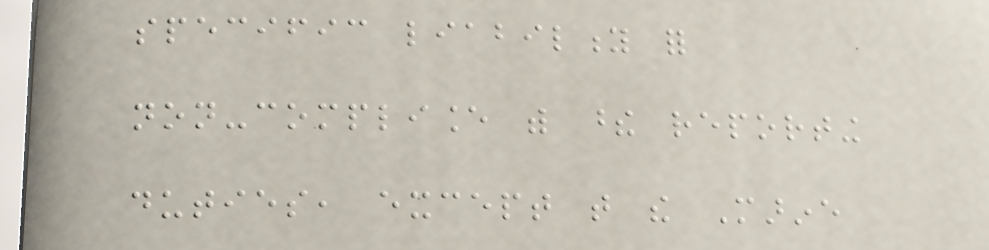specific liability for
non-compliance with these reporting
duties, except that the Marine
